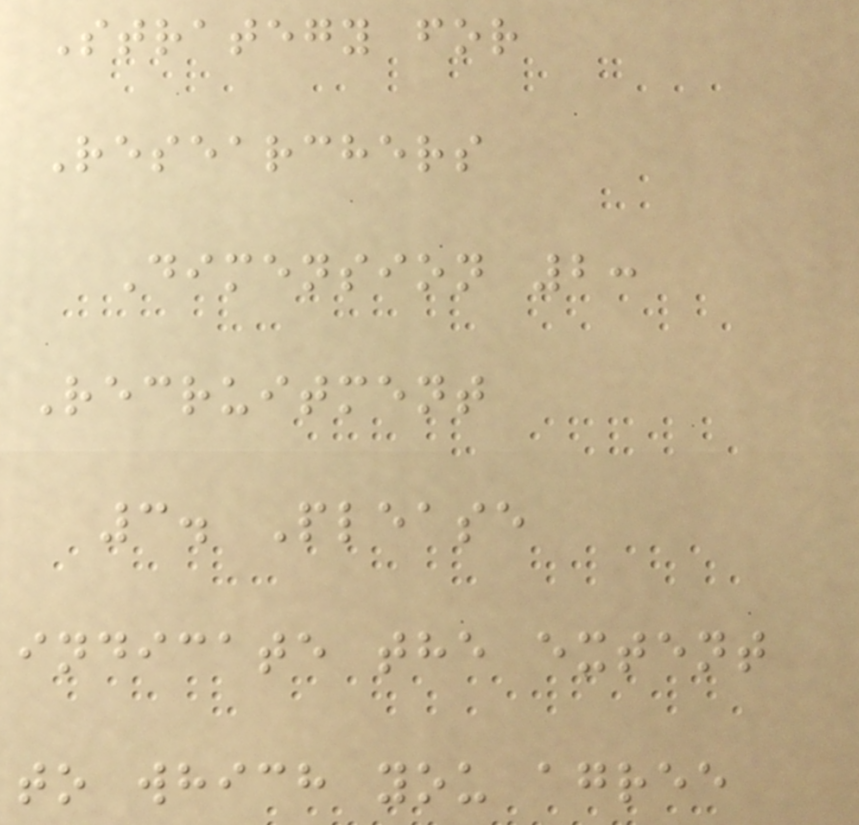Strategy for
Researchers
Dimension 2:
Recruitment
3. Please
indicate the extent
to which you agree
